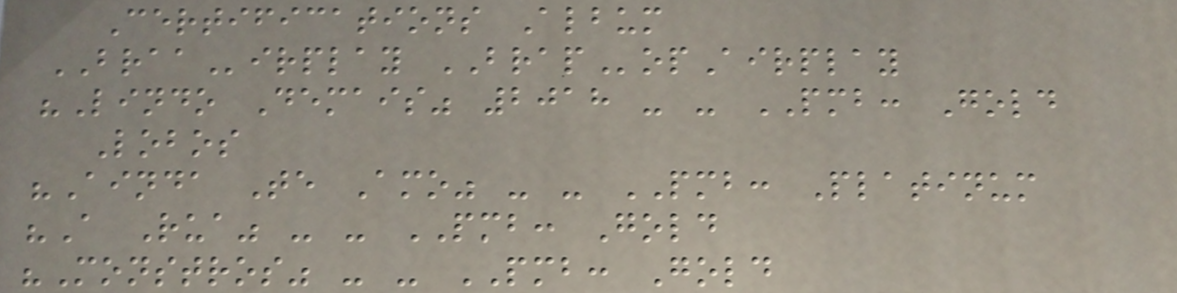Certifications Album
BRAAirplay BRAPopAirplay
"Lindo Demais" 2018 - - PMB: Gold
Lobos
"Ainda Te Amo" - - PMB: Platinum
"A Rua" - - PMB: Gold
"Monstros" - - PMB: Gold
